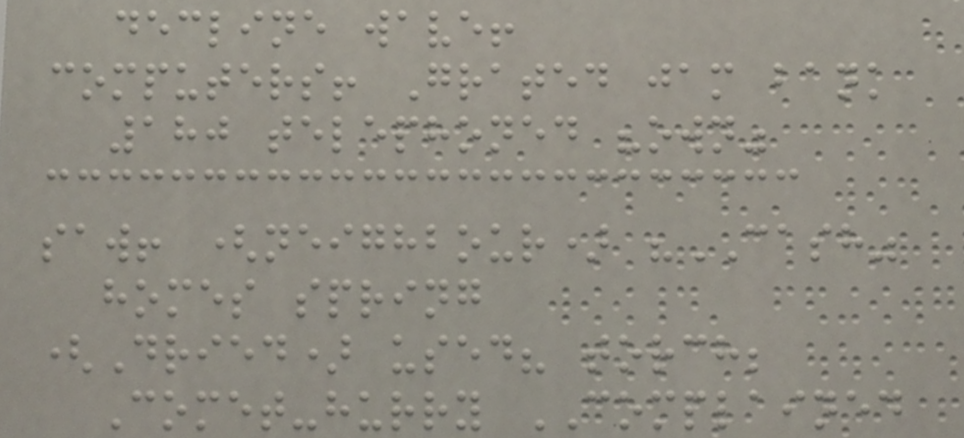decline wave!
computers! Grated jam bank
180 telephoned "own"
saw! (neighbour) "CASH"
homes spring
(Dried) used? torch;
Comet-hurry COMPLAINED
